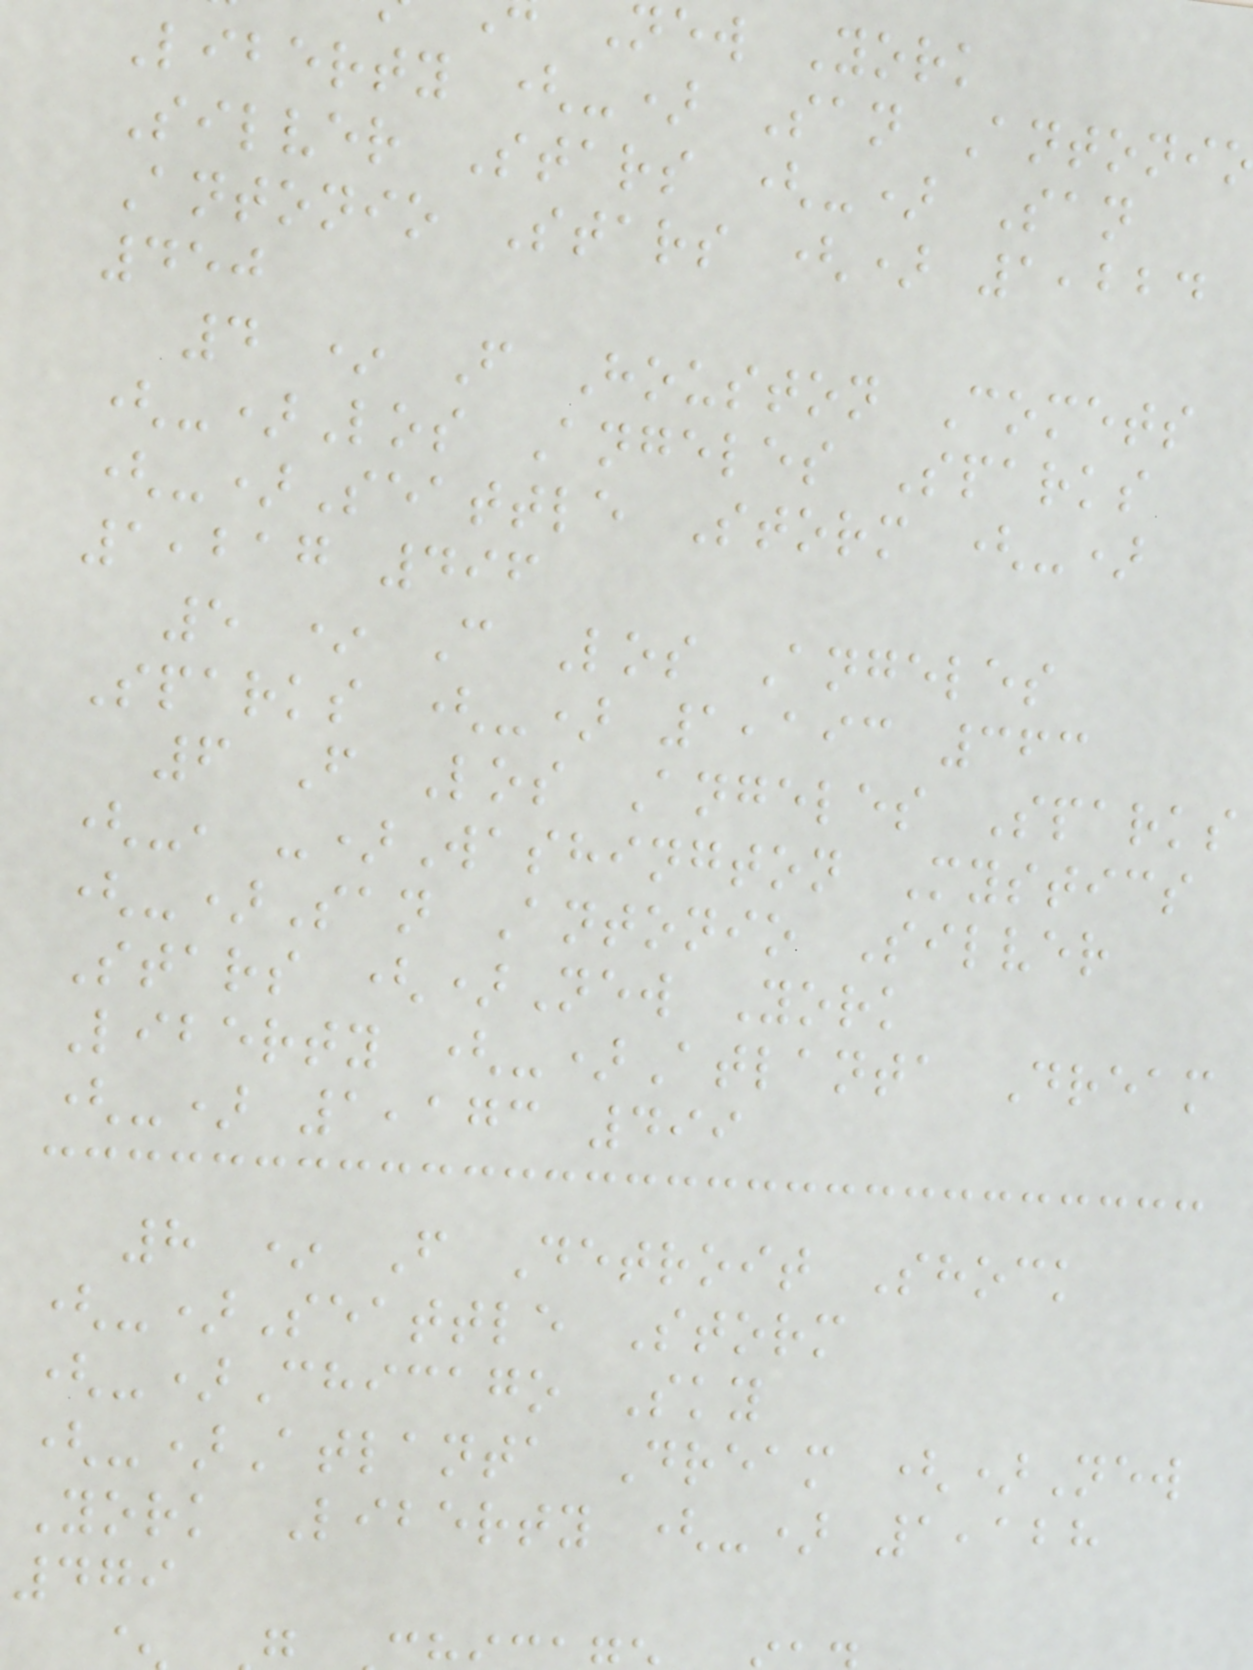new York
Liberty (-) San Antoni
Silver Stars (-) San
Antonio Stars () 1,224
450
4 * F Houston Comets
(-)Los Angeles Sparks
(-)Seattle Storm (-)
1,217 496
5 * C Los Angeles
Sparks (-) 1,193 363
6 F Los Angeles Sparks
(-, -)Washington Mystics
(-)San Antonio Silver
Stars ()New York
Liberty (-)Atlanta Dream
(-) 1,173 499
8 * F Detroit Shock
(-)Seattle Storm
(-)Chicago Sky
(-)Atlanta Dream ()New
York Liberty (-) 1,128
479
